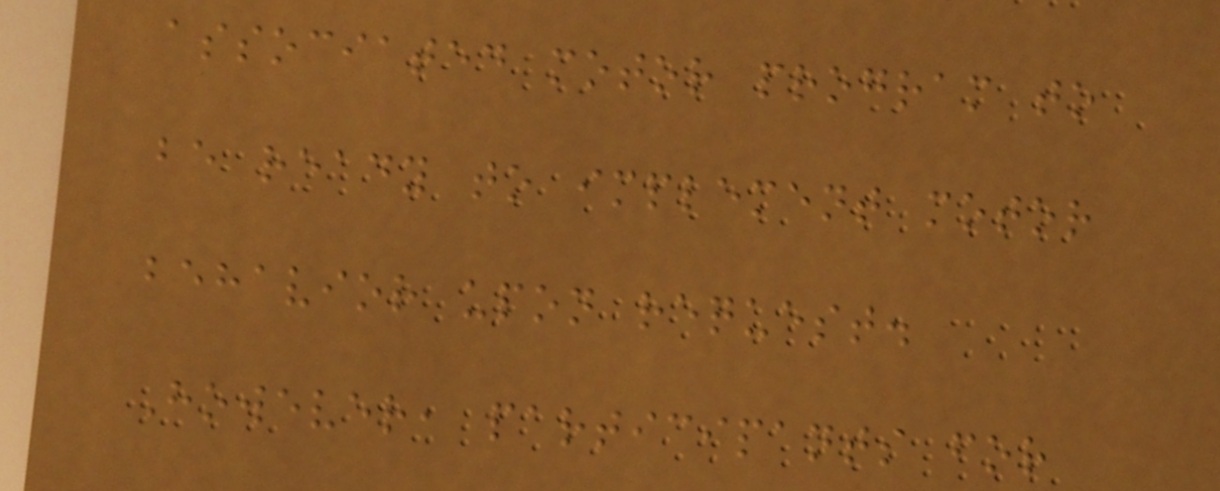associated motor program to
be ready to implement motor
behavior upon request.
However, participants for
